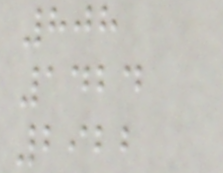808
1424
2922
